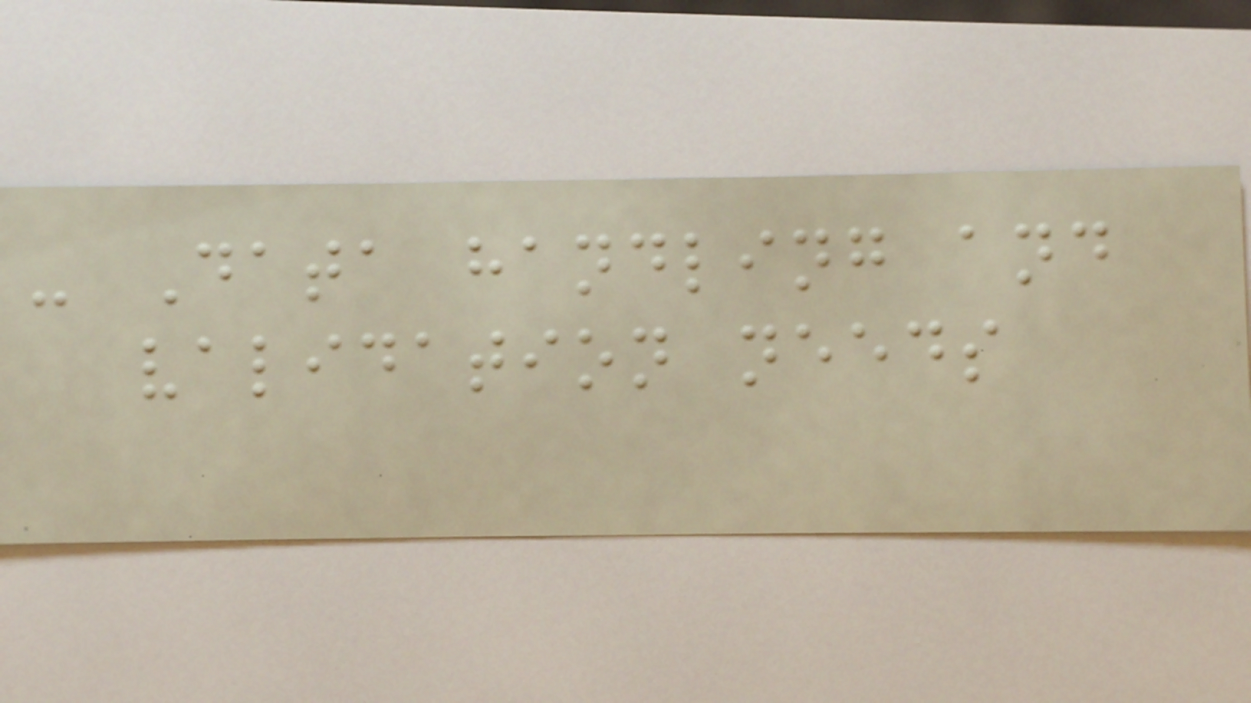- Data handling and
validation needs
